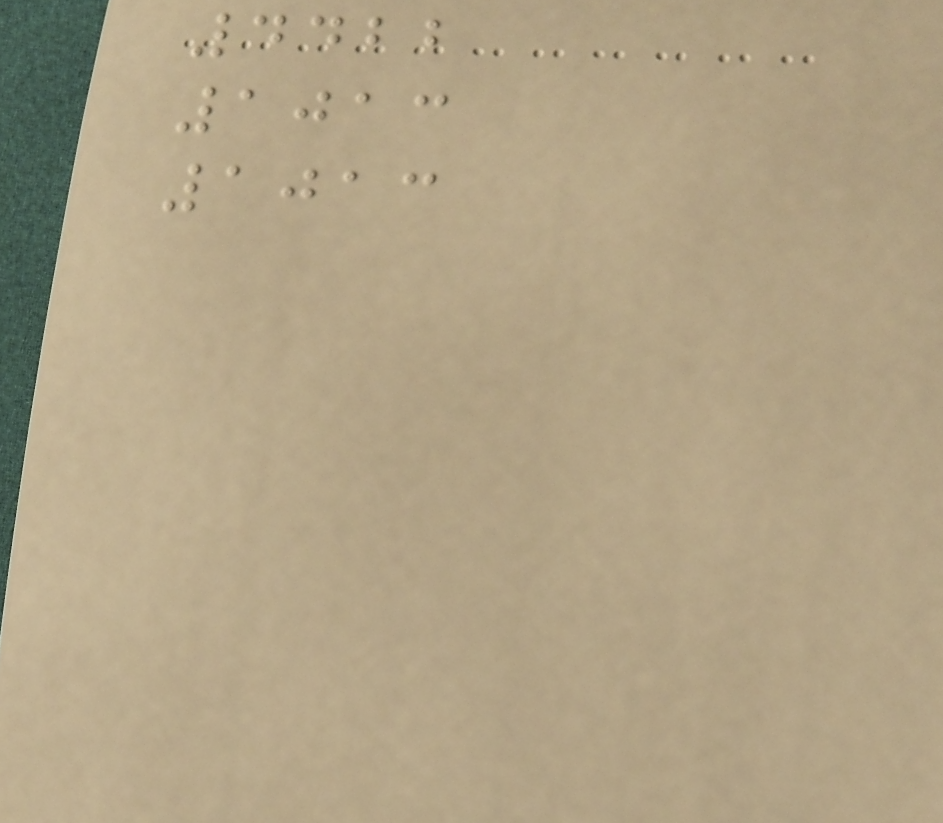4422
1013
1013
